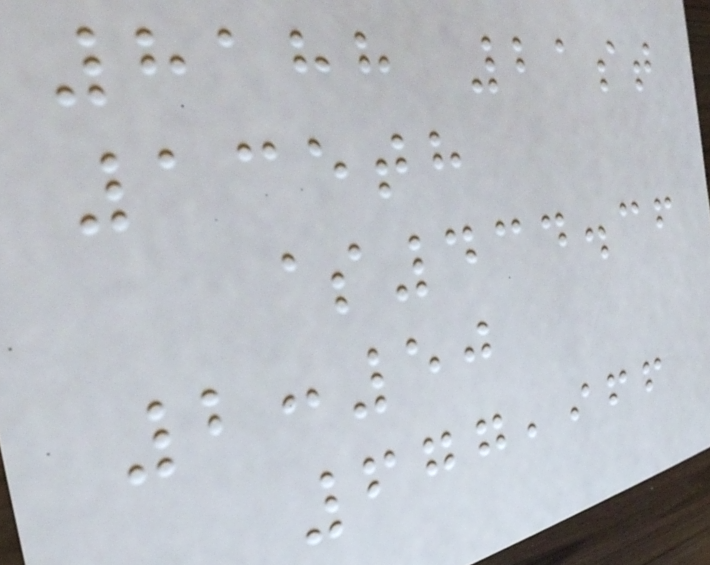8188 21st
135th
$434.36
2:50
677,966
